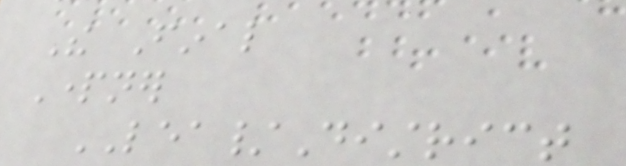The Final
Partner
LEA/District
